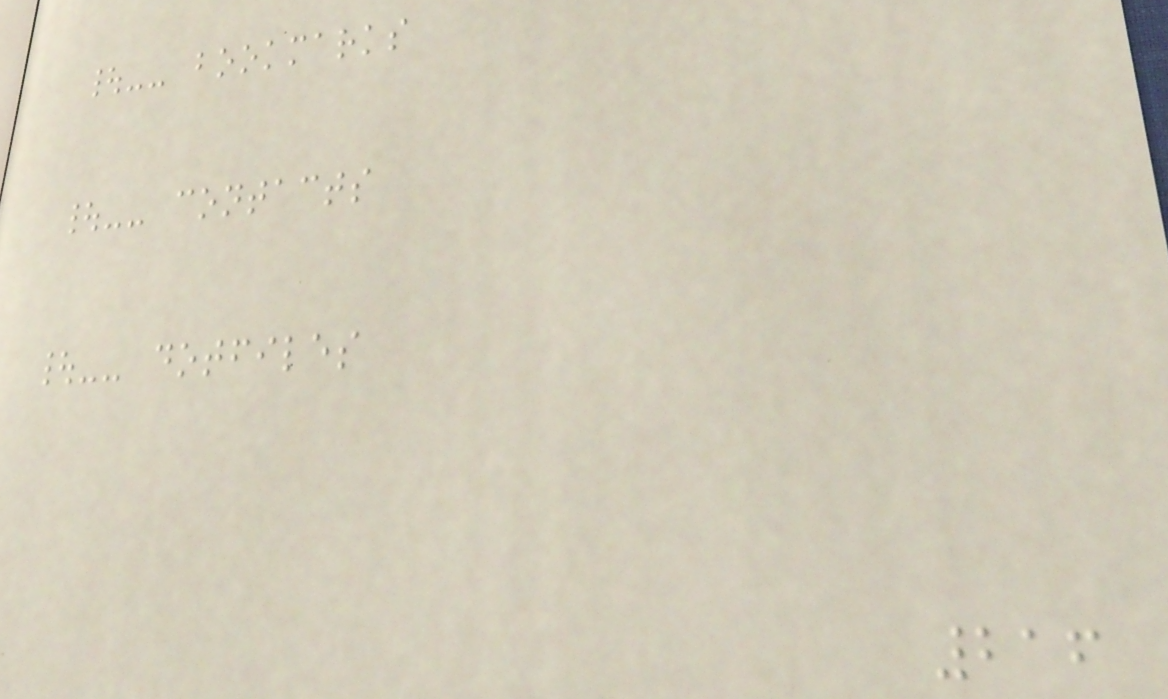|-- bookmarks
|-- contacts
|-- dotfiles
216
